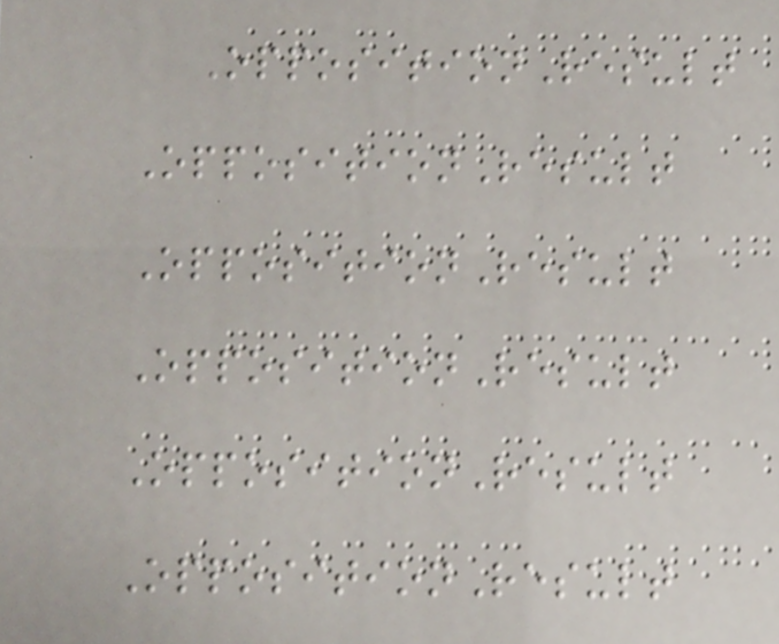OppositionResult
OppositionResult
OppositionResult
OppositionResult
OppositionResult
OppositionResult
